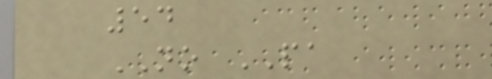54
NO PA
